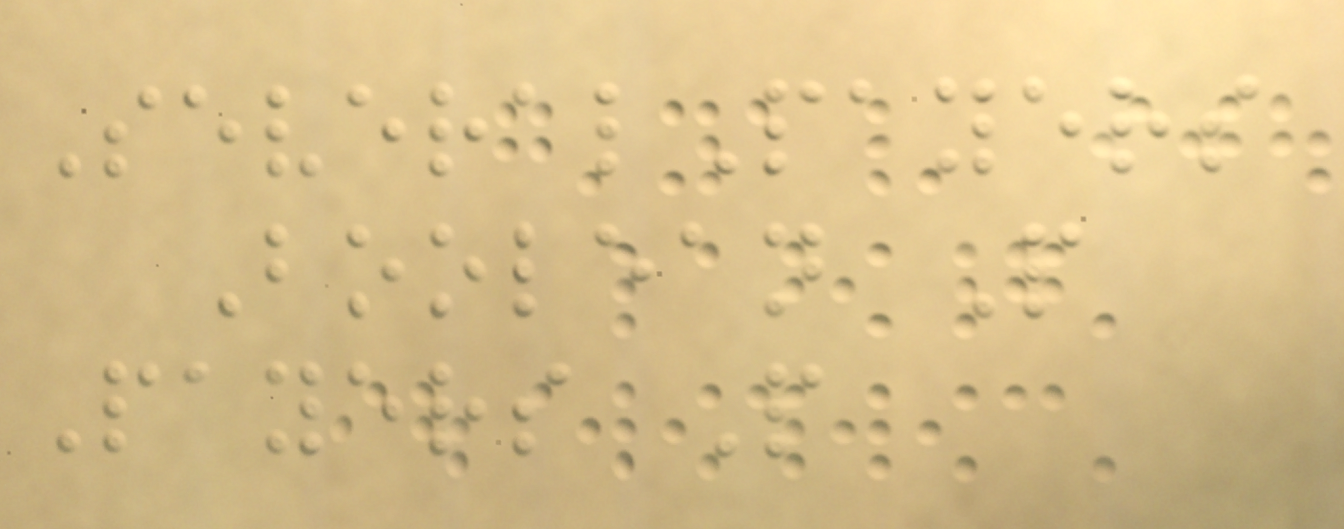SeveralPayers
Boolean P
Payers P
